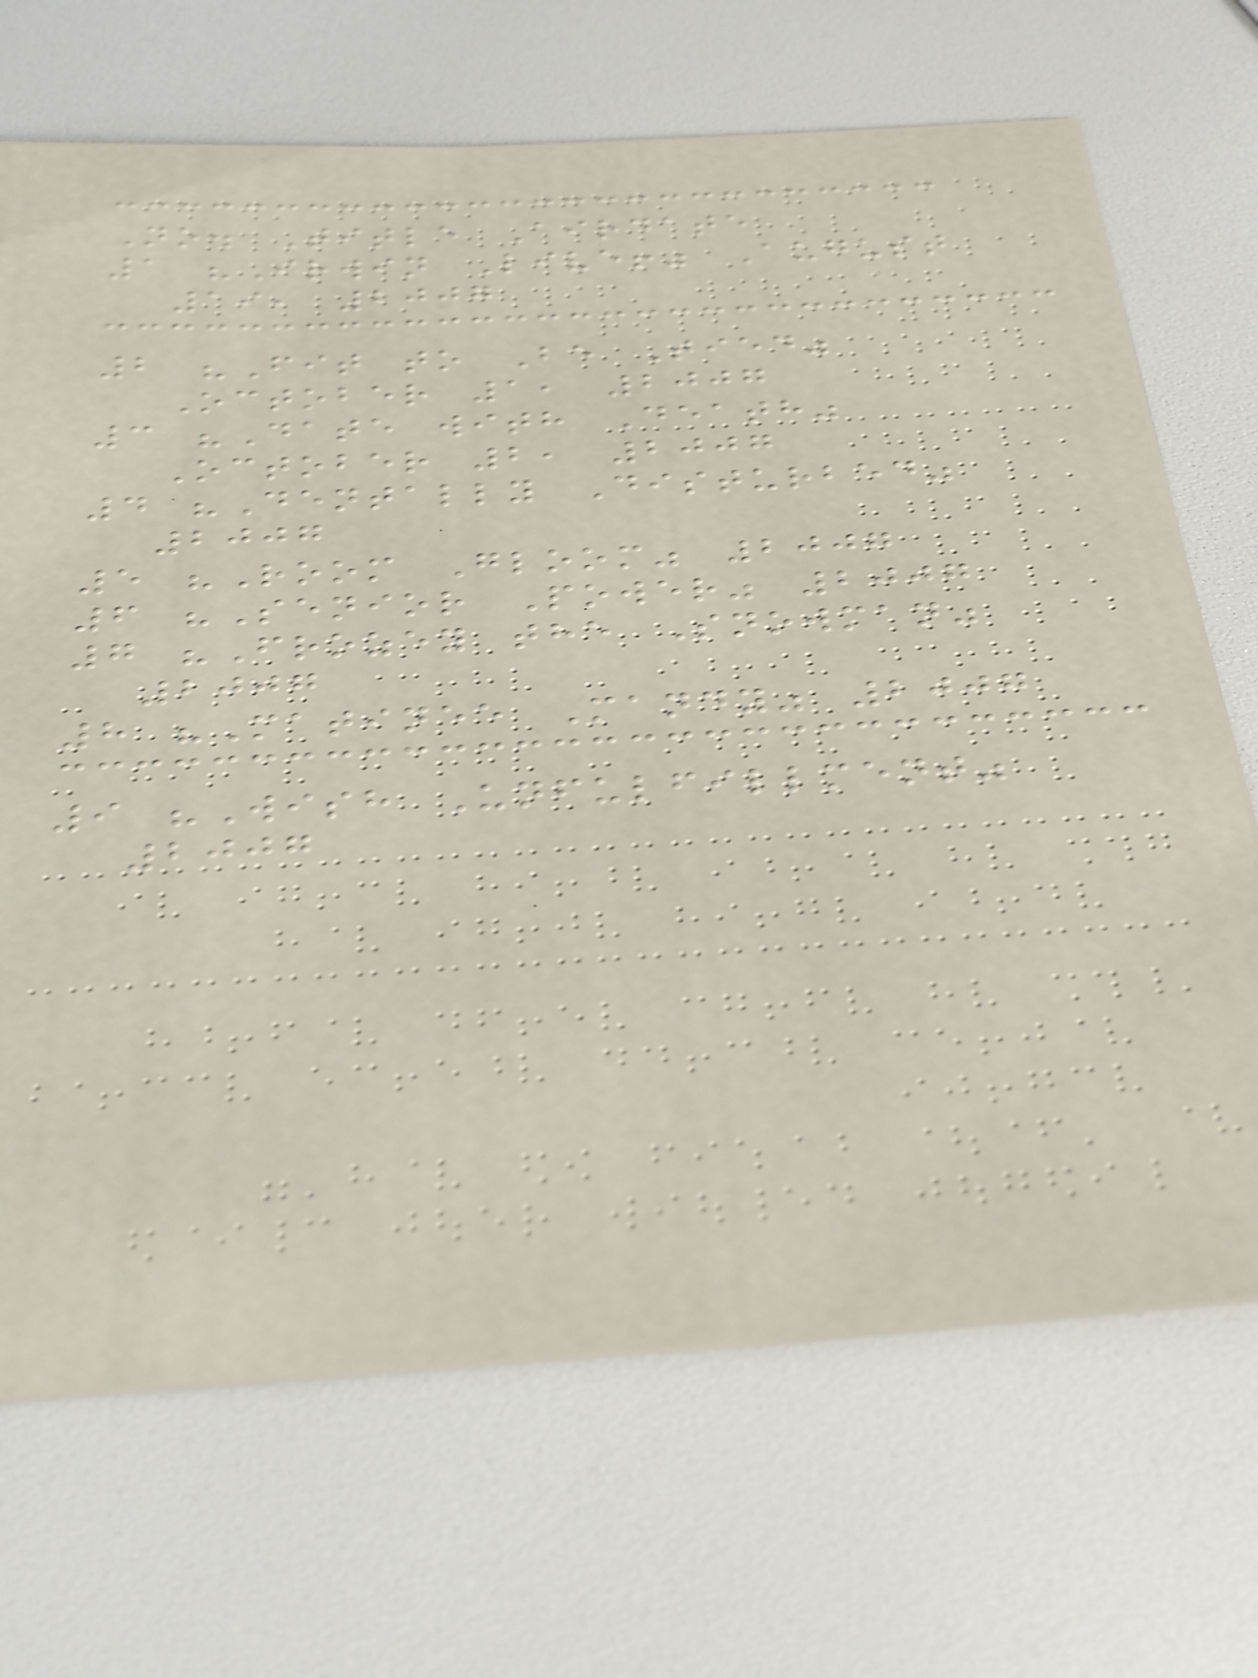No. Title Airdate
1 "Irwin Live!" August
19, 2007
2 "Fit to Be Tied"
October 1, 2007
3 "Date with Death"
October 2, 2007
4 "Dentally Disturbed"
2007
5 "Room Gloom" 2007
6 "Senior Power" 2007
7 "Frozey the Snowman"
2007
8 "Matinee Mandy" 2007
9 "Wish Unfulfillment"
2007
